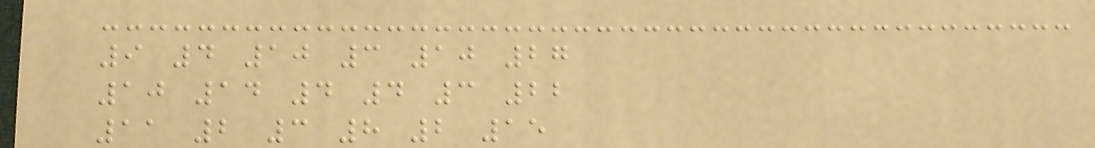9 4 10 3 10 27
10 14 4 4 3 22
11 2 3 8 2 15
